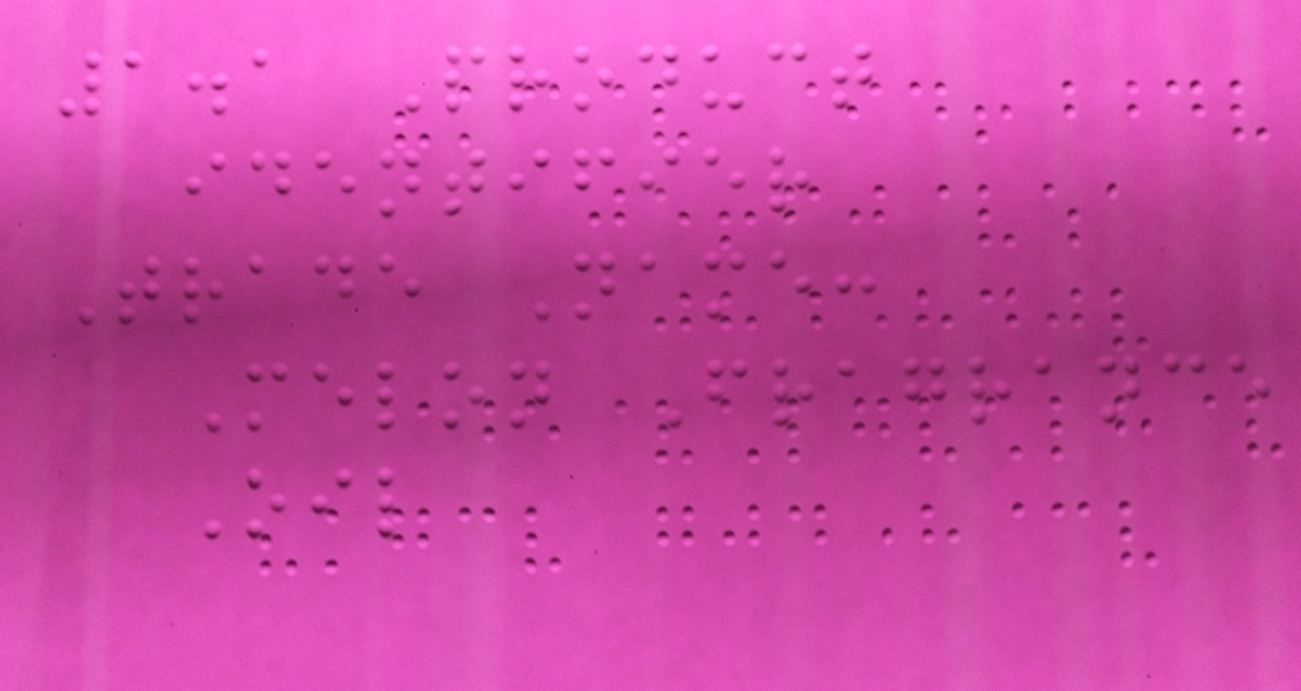1.1 Product
identifier
Trade Name:
Melon Fragrance
Oil
